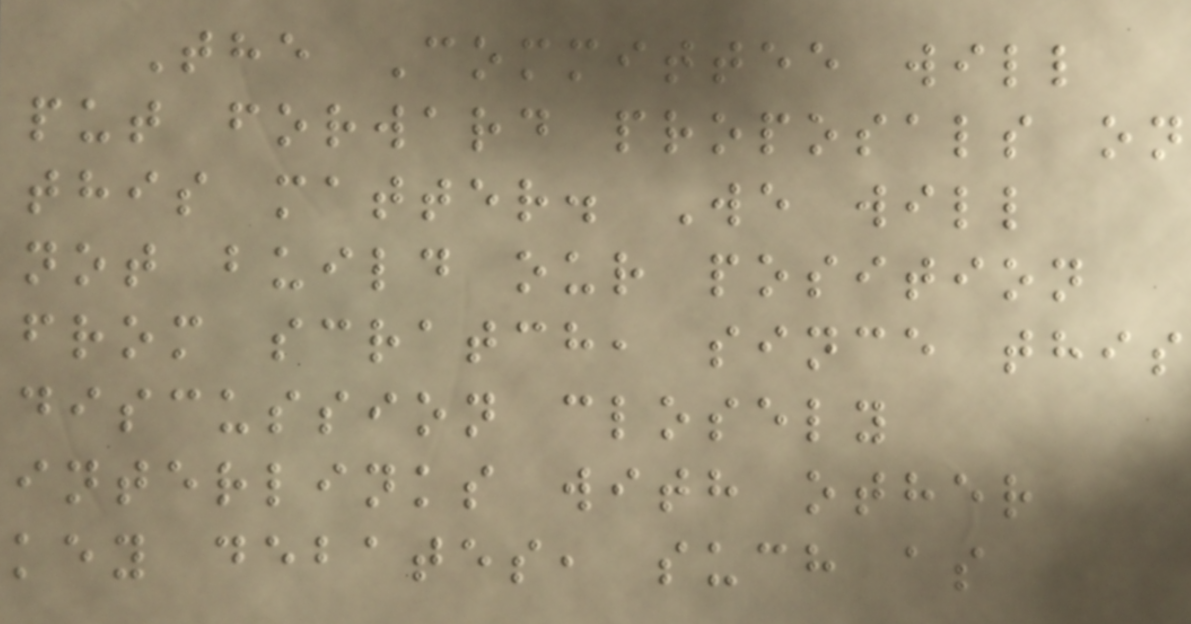The Committee will
put forward proposals on
this matter. We will
not build our position
from scratch, since this
discussion closely
interlinks with other
key debates, such as
